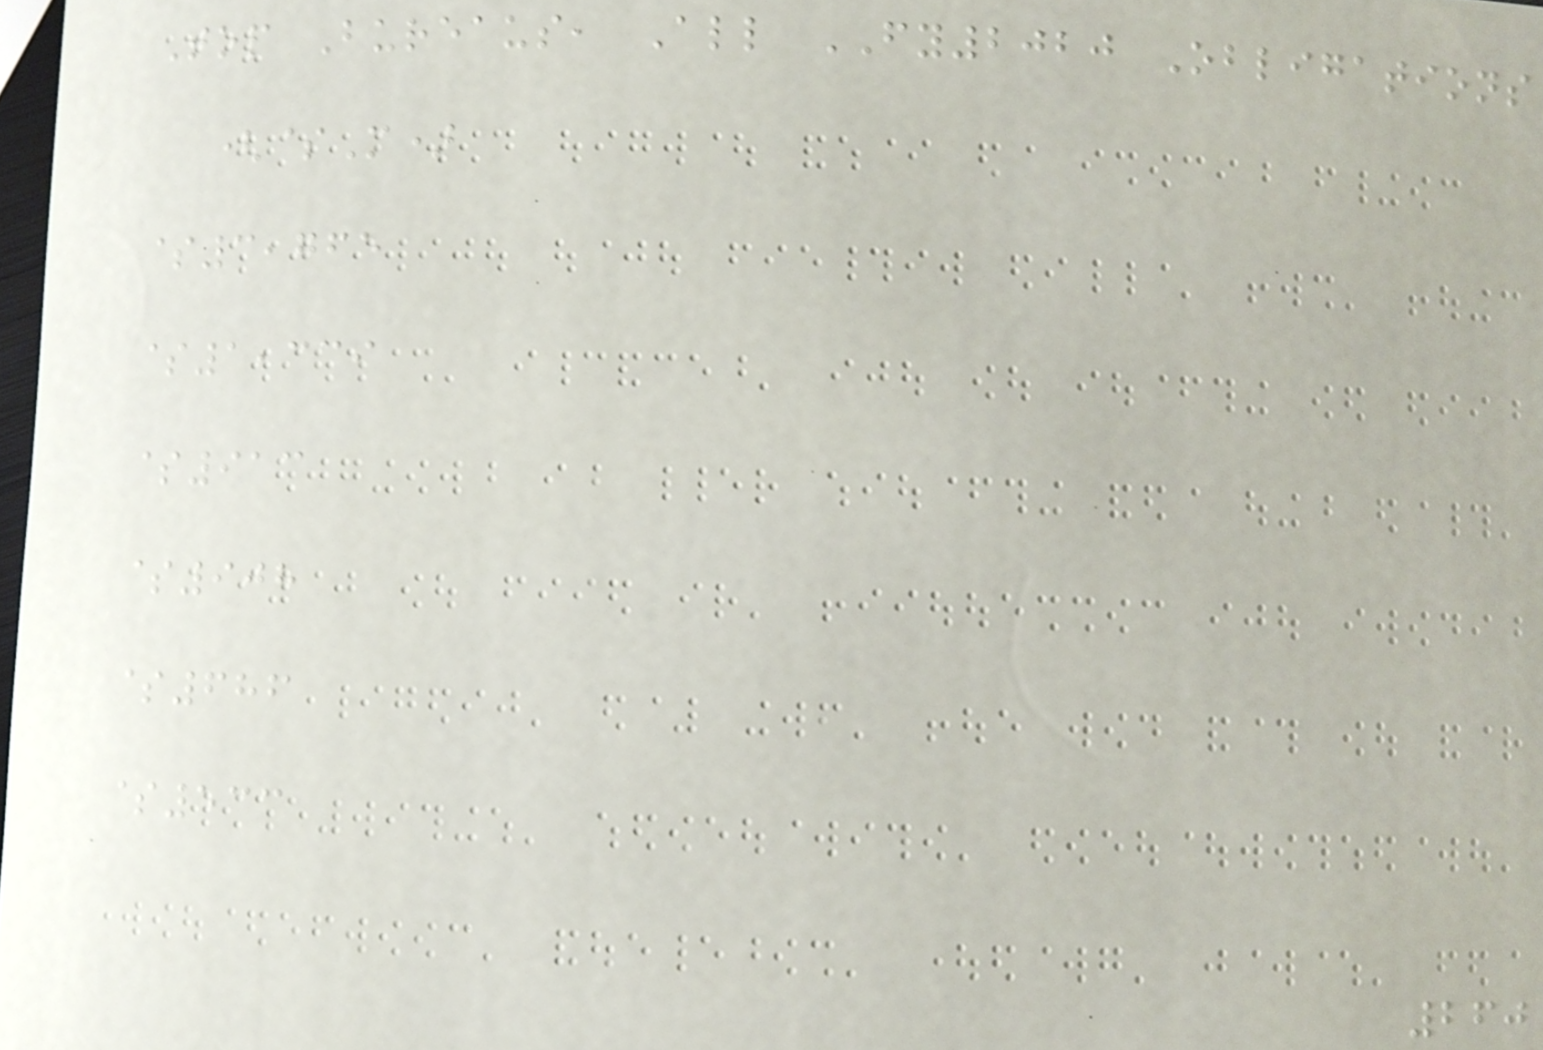Top Bureaus, All FY2020 Obligations
($M)
$3,765
$1,339
$913
$908
$686
$533
260
